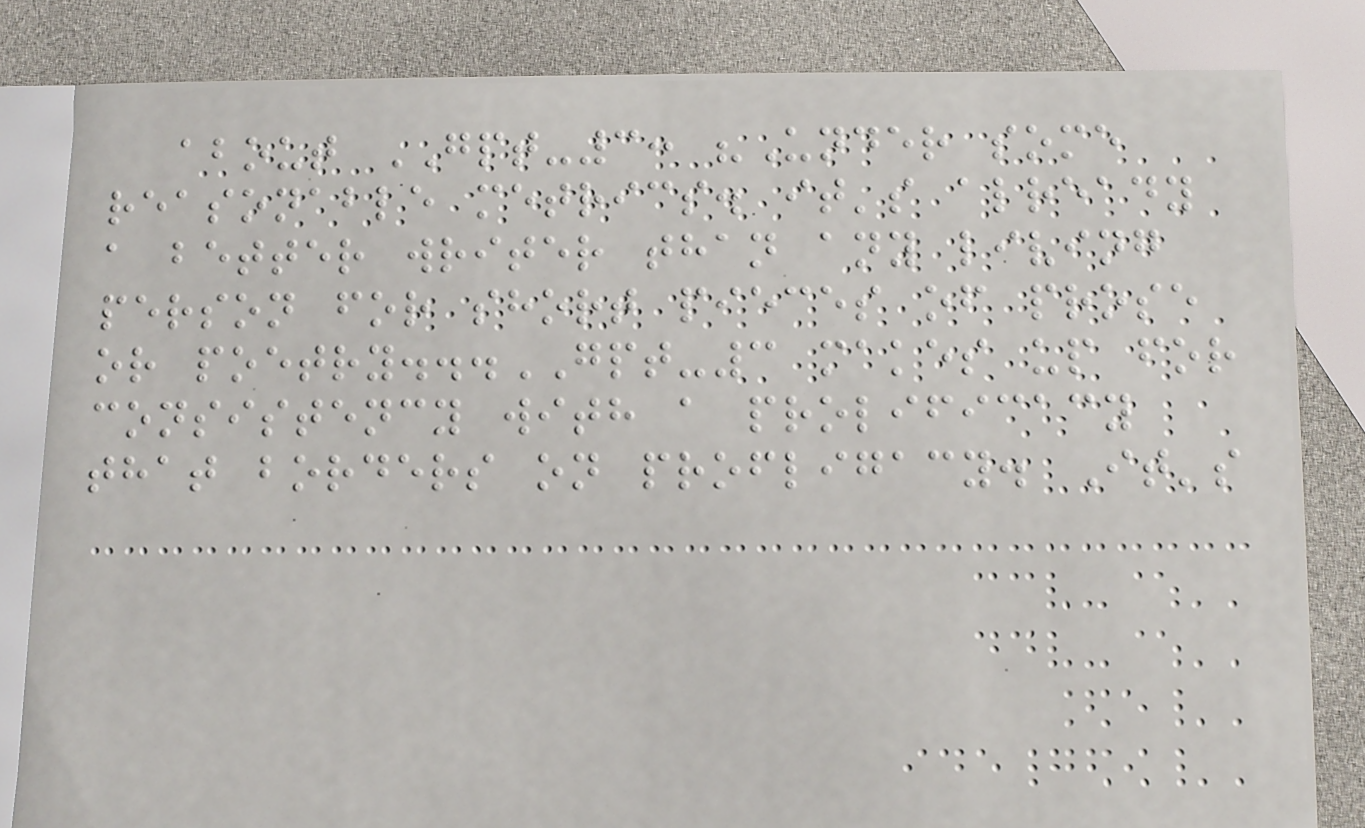about GPT-3: "Under some
reasonable metrics. it's already
a better writer than any living
person for short pieces of prose
or poetry...GPT-3 makes up for
consistency with a prolificacy
that borders on profligacy. It's
